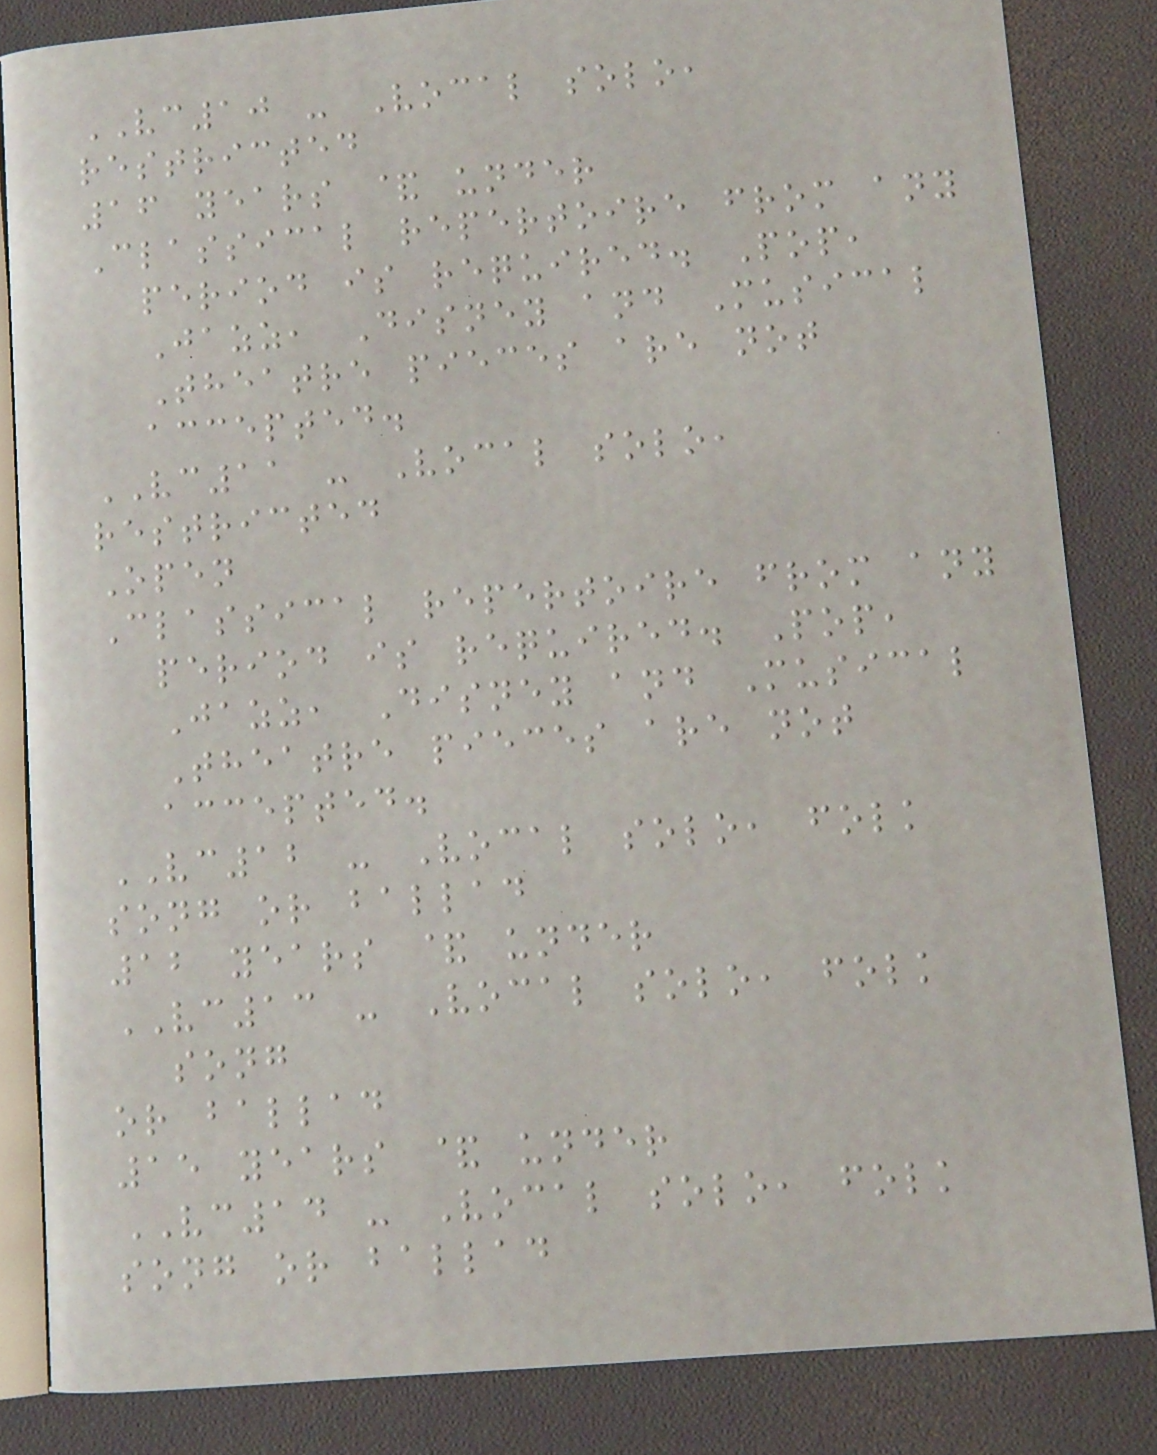VC10 - Vocal solo,
restricted
16 years & under
Classical repertoire from any
period is required. Pop,
Jazz, Disney and Musical
Theatre pieces are not
accepted.
VC11 - Vocal solo,
restricted
Open
Classical repertoire from any
period is required. Pop,
Jazz, Disney and Musical
Theatre pieces are not
accepted.
VC12 - Vocal solo, folk
song or ballad
12 years & under
VC13 - Vocal solo, folk
song
or ballad
15 years & under
VC14 - Vocal solo, folk
song or ballad
